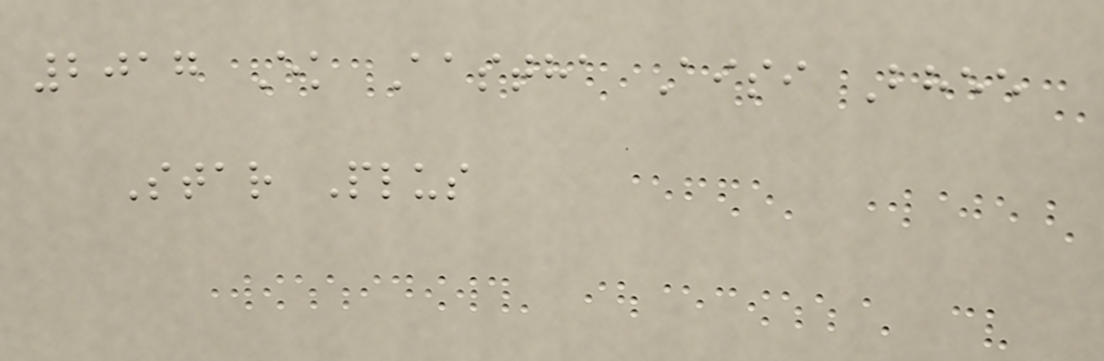2017 Ek Aastha Aisi Bhee
Star Plus
